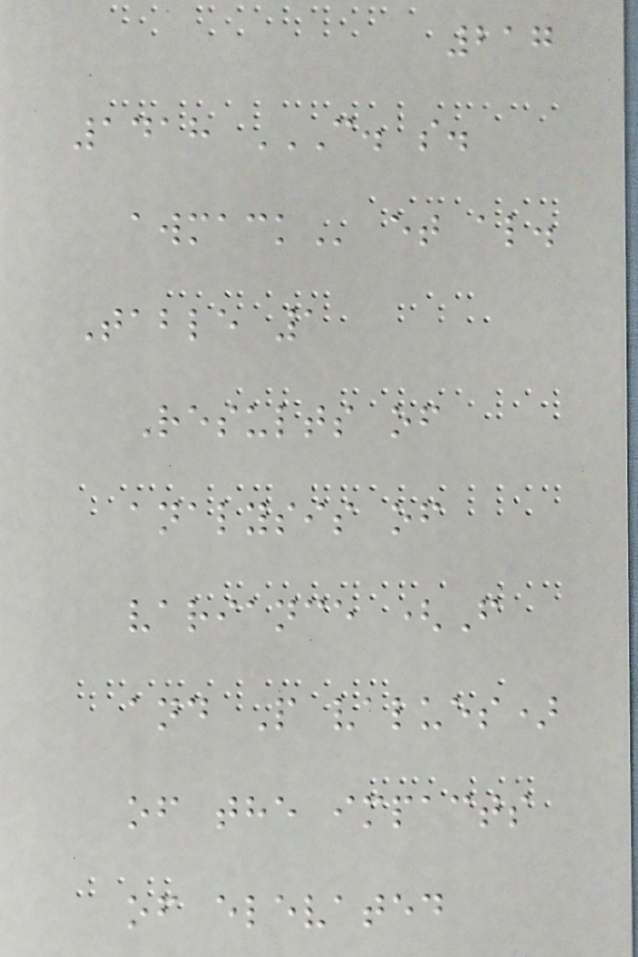217
1418 C. S.
AWMACK et al.
Table 1
Results of
analysis of
variance (F
and P values)
of the impacts
of elevated
